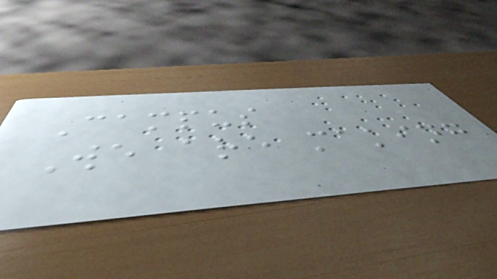Campus
We are making
